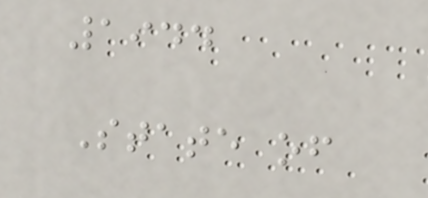1944
State of
